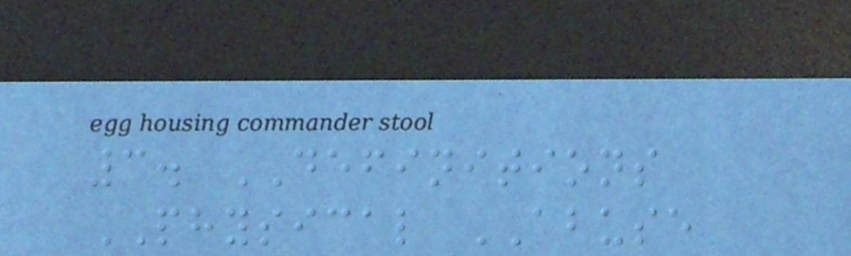3. DEFINITIONS
PHYSICAL ABUSE
